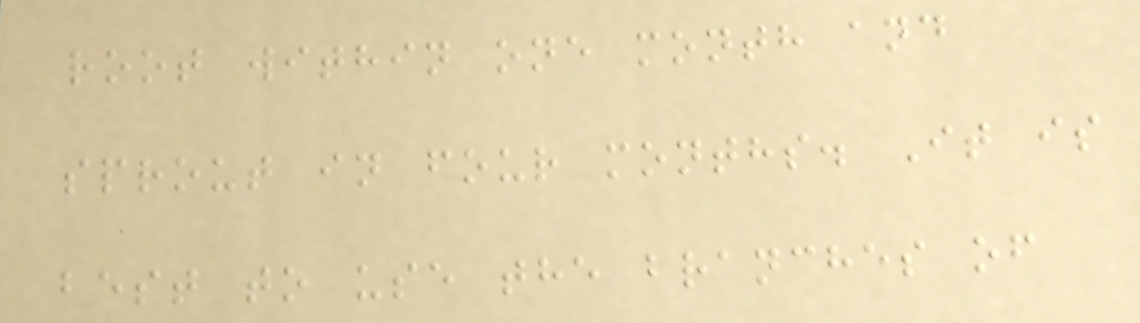root within one month and
sprout in four months. It is
best to use the branches of
